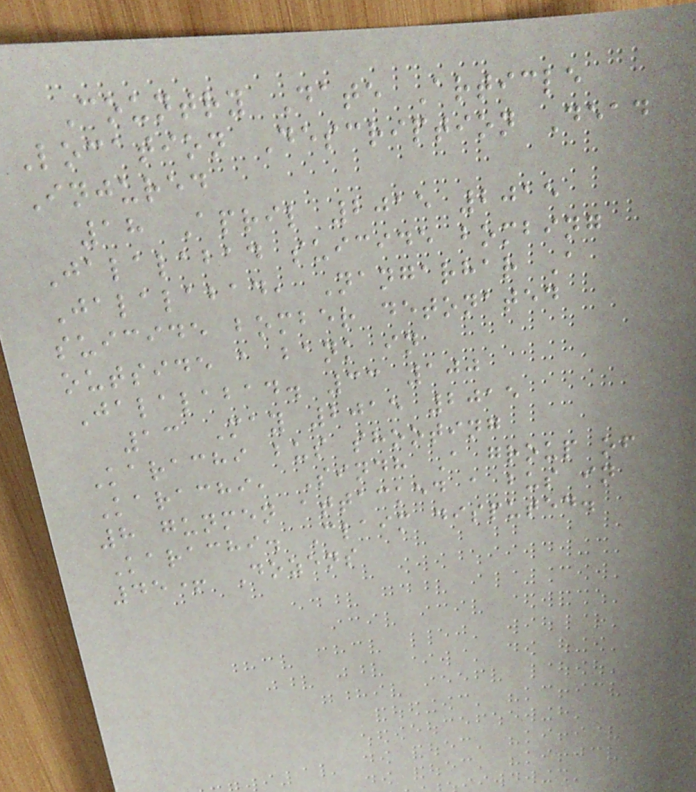Country Date Article
Location Description Dead
Injured
18 April 2015 2015
Jalalabad suicide bombing
Jalalabad, Nangarhar A
suicide bomber detonated
outside a bank in
Jalalabad. 33 100
13 May 2015 2015
Karachi bus shooting
Karachi, Sindh A group of
8 gunmen attacked a bus in
Karachi. Claim disputed.
45+ Dozens
